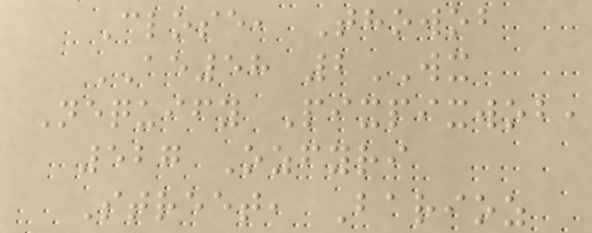Close, Thowob
AE58 2WX
Nequify Pixpixwob,
527 Ozfyri
Street, Barioz
